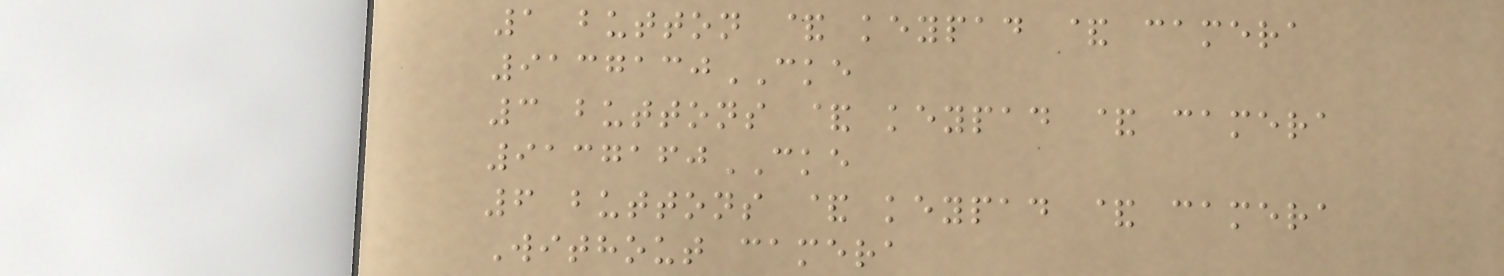1 button & keypad & camera
9137130CKE
3 buttons & keypad & camera
9137160CKE
6 buttons & keypad & camera
Without camera
